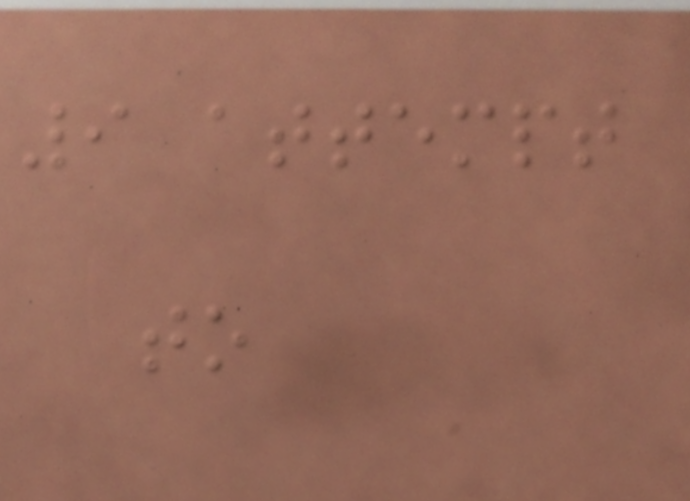9 attempt
to
